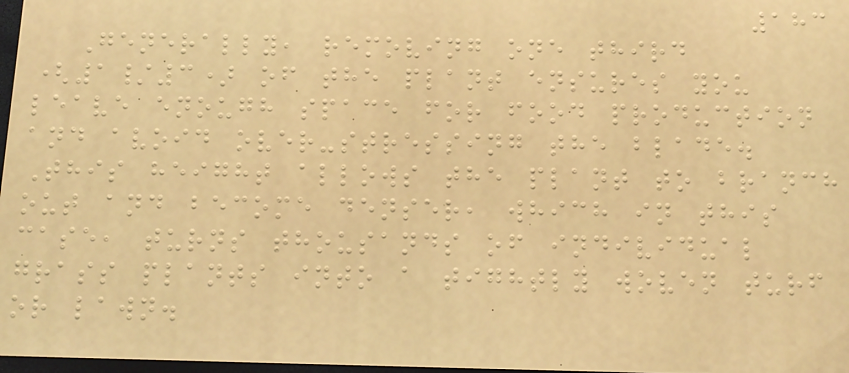183
Generally, removing one third
(1/3) of the plant ensures you
leave enough space for food production
and avoid over-stressing the blade.
This height allows the plant to branch
out and become denser, which in this
case, turns thousands of individual
grass plants into a tightly woven turf
or lawn.
